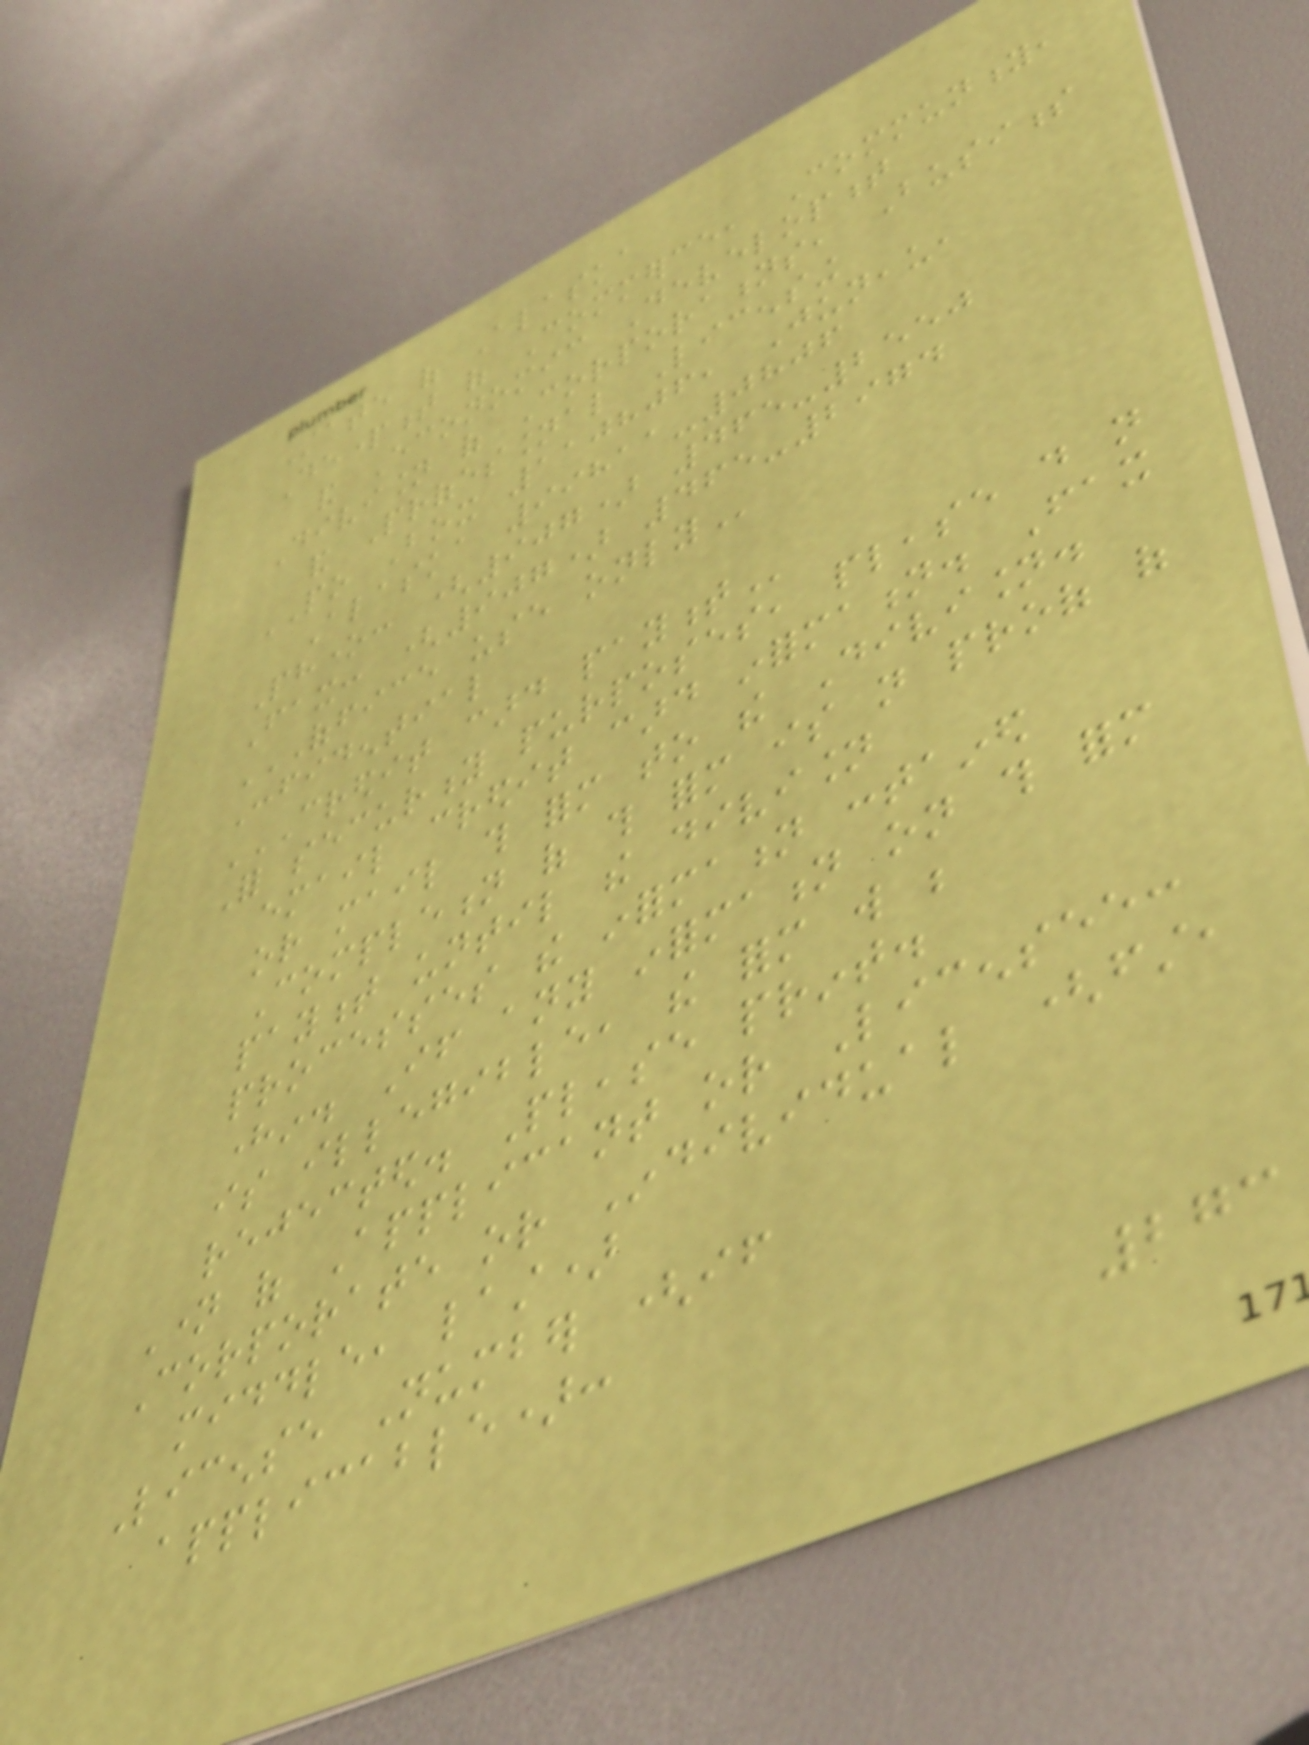State of Alaska
Department of Commerce, Community,
and Economic Development
Division of Corporations, Business
and Professional Licensing
PO Box 110806, Juneau,
Alaska 99811-0806
Phone: (907) 465-2550
Fax: (907) 465-2974
OFFICE USE ONLY
Confidential
CREDIT CARD PAYMENT
For security purposes, please do not
email credit card information. Fax
or mail this form to the Division.
Completion of this form is not proof of
payment until the division
processes the information contained
herein. If any information on this form
is illegible, the form will be
rejected. Please print.
Name of Applicant or Licensee:
Corporate or Individual (first,
middle, last)
License Number (if
applicable):
273
